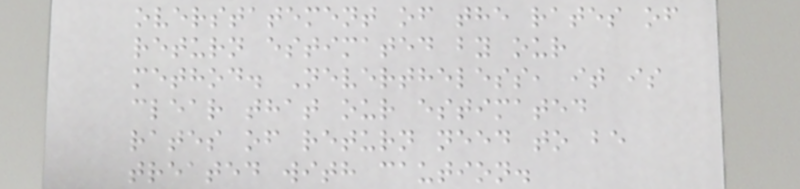overstatement of the rates of
return estimated by our
method. Nevertheless, it is
clear that our estimated
rates of return need to be
treated with caution.
